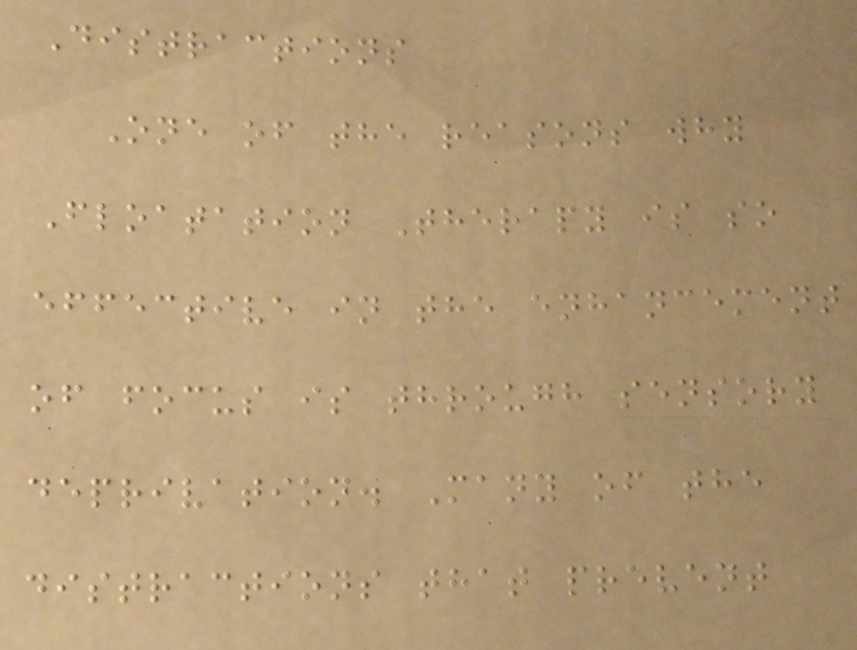Distractions
One of the reasons why
Floatation Therapy is so
effective in the enhancement
of focus is through sensory
deprivation. Many of the
distractions that prevent
